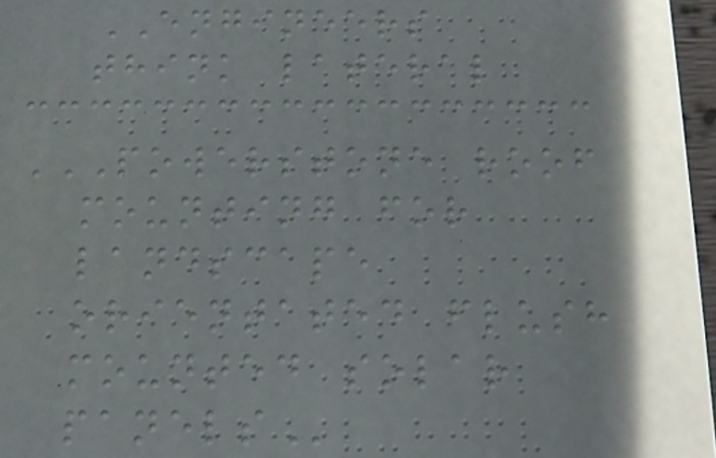ENGINEERS
think lateral
POWERSTONE ROOF
MOUNTING FOR
LANDSCAPE
ORIENTATED FLUSH
MOUNTED SOLAR
PANELS
